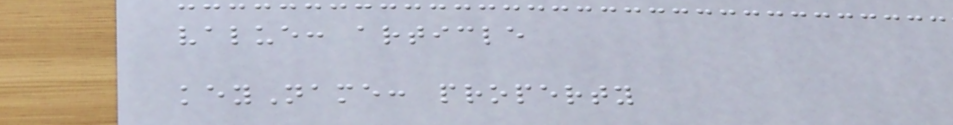value: article
keyName: property
